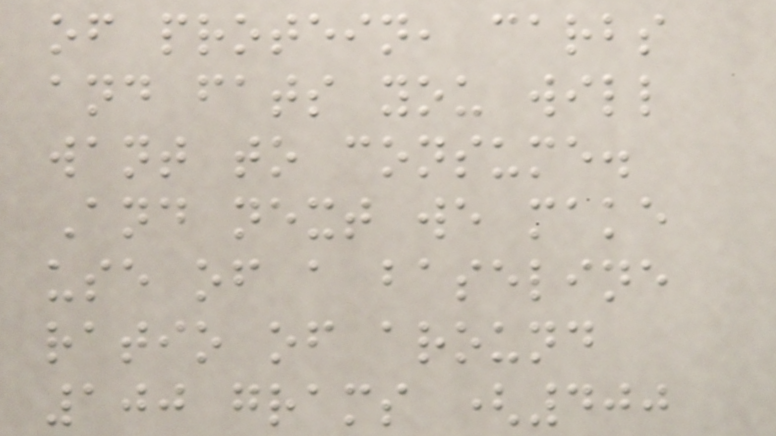of protein, carbs
and fats you will
want to consume.
And next we make
use of a baseline
ratio of around
100 grams (400
